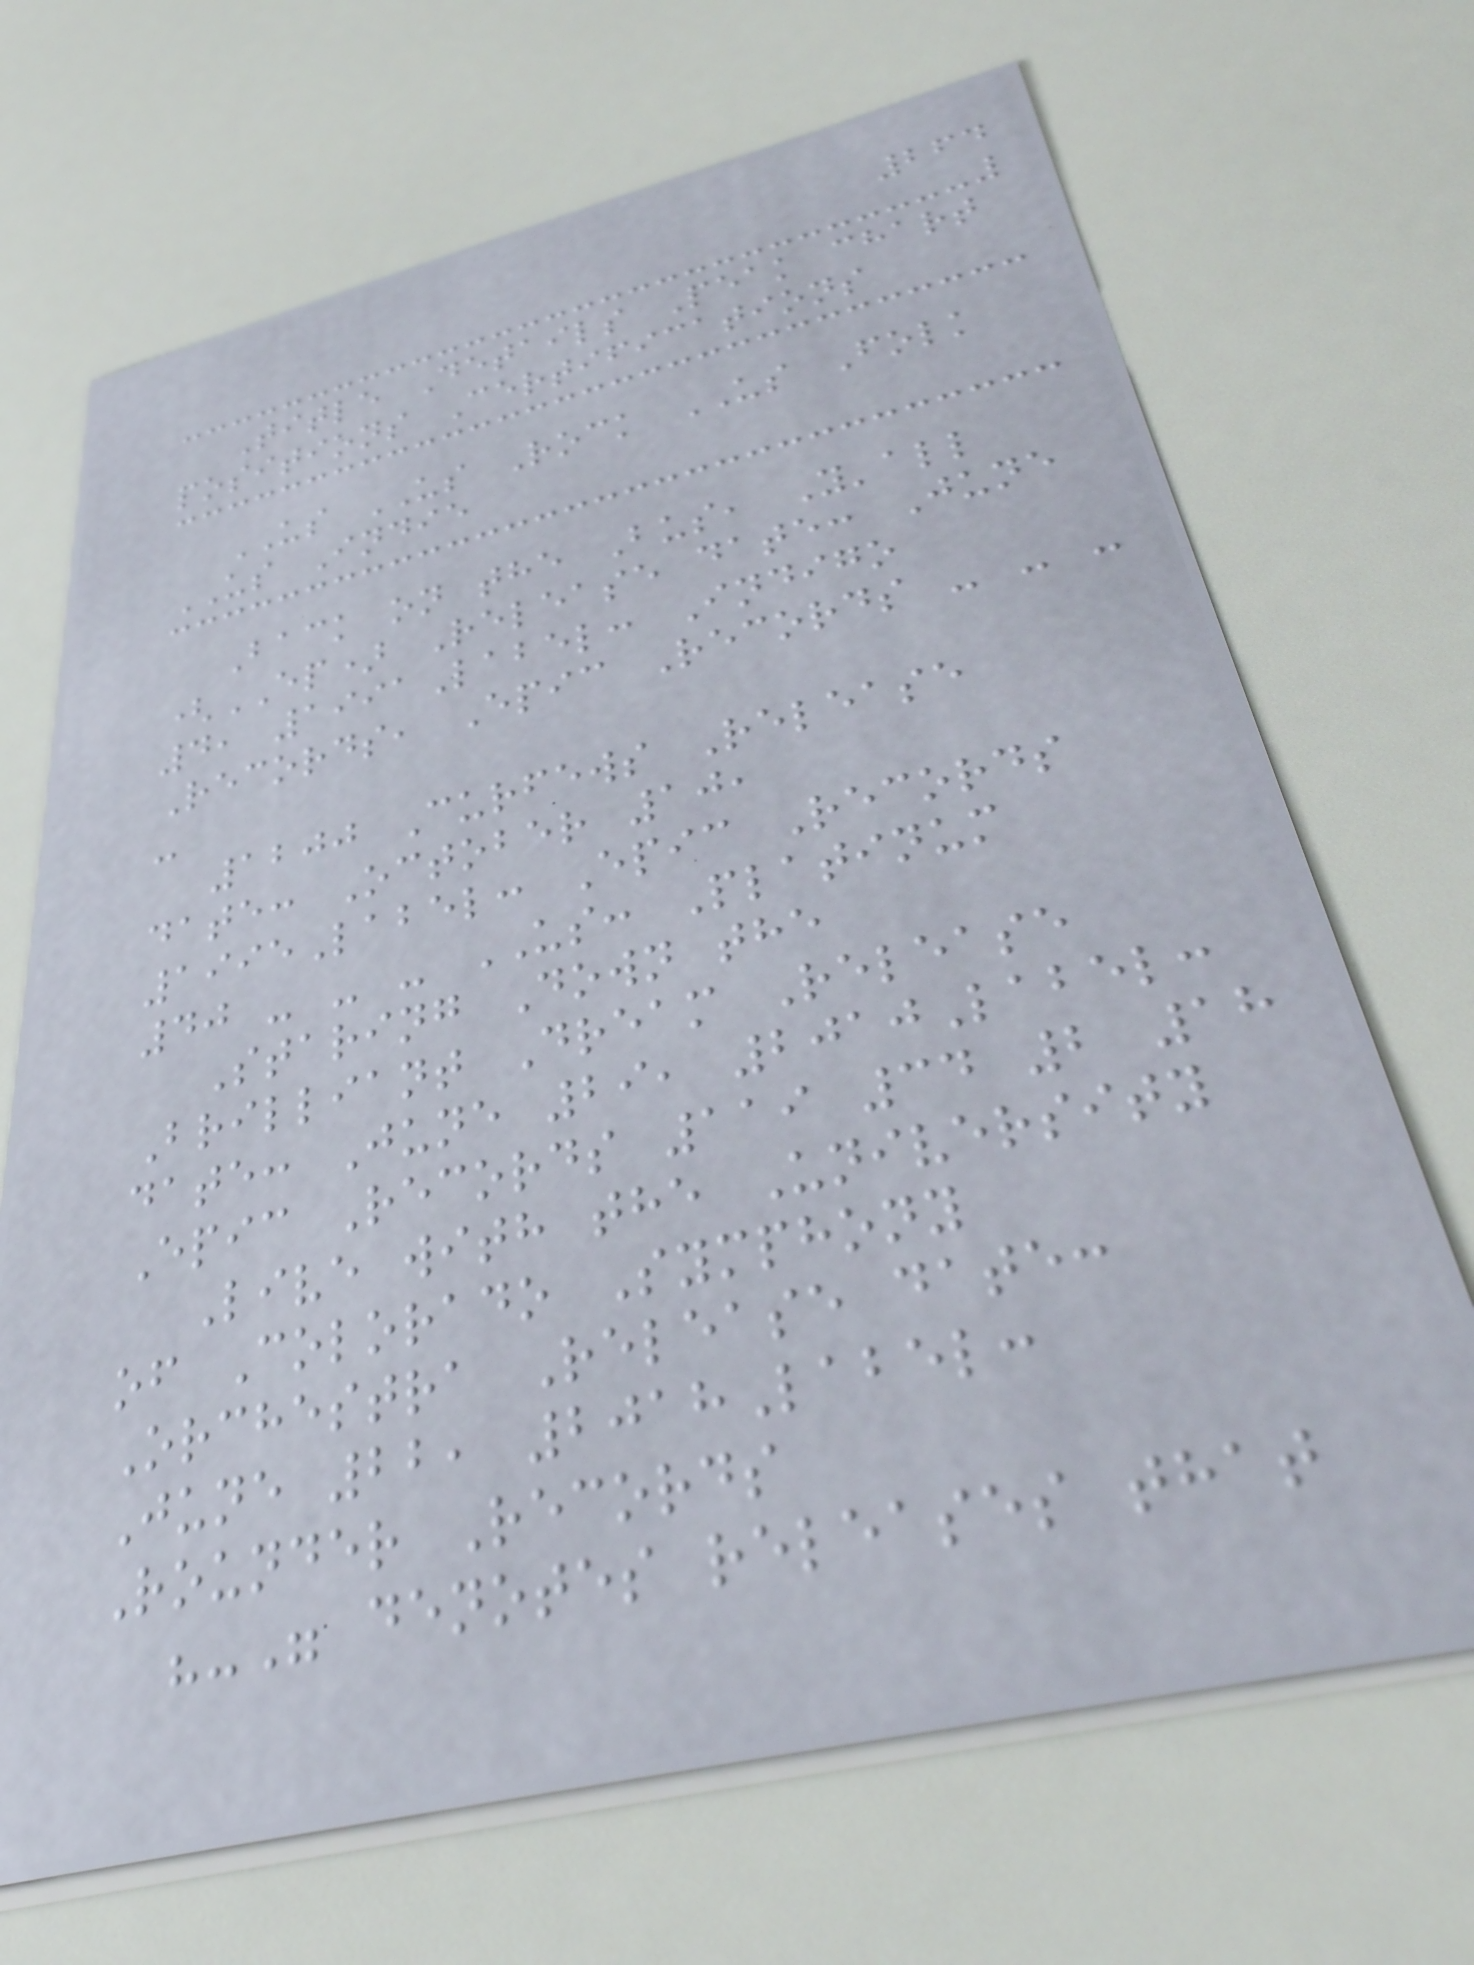264
Title Details Peak chart
positions Certifications
US US Rock US Folk
US Indie
Back on the Bus, Y'all
(EP) Release date: June
4, 1991Label: Indigo
Records, Epic Records - - -
-
1200 Curfews Release
date: October 10,
1995Label: Epic Records
40 - - - US: Platinum
Staring Down the
Brilliant Dream Release
date: June 29, 2010Label:
Epic Records 119 34 2 18
Live with the University
of Colorado Symphony
Orchestra Release date:
June 22, 2018Label:
Rounder Records
"-" denotes releases that
